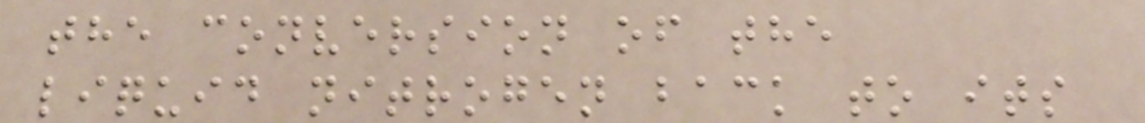the conversion of the
liquid nitrogen back to its
